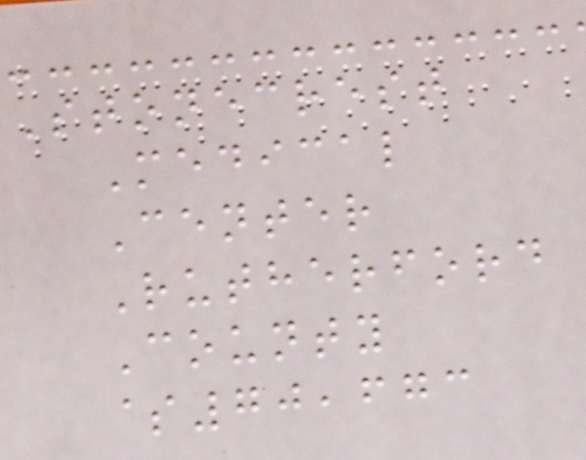Stonecrest
Medical
Center
Rutherford
County
$70,673
